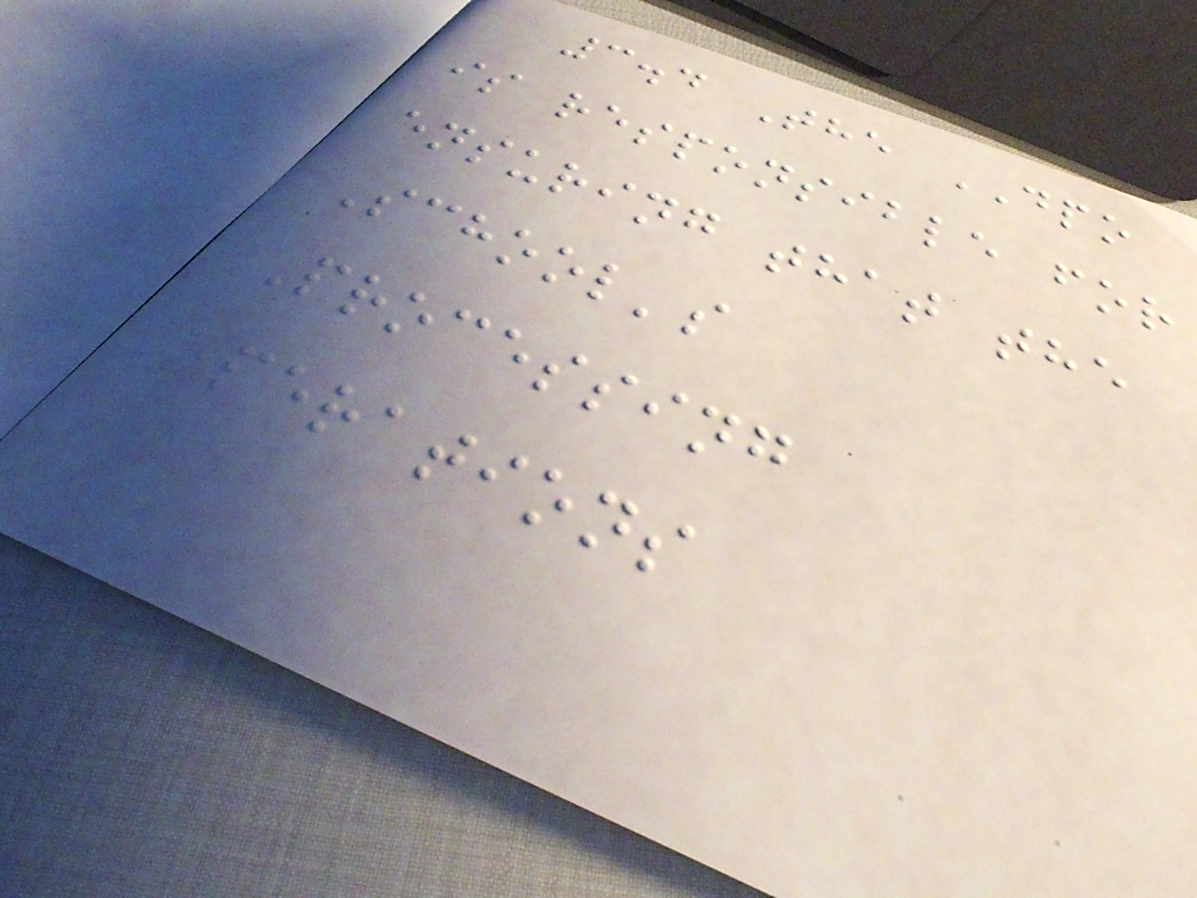3.4 The DPO
is responsible for
ensuring that the
School's
Processing
operations
